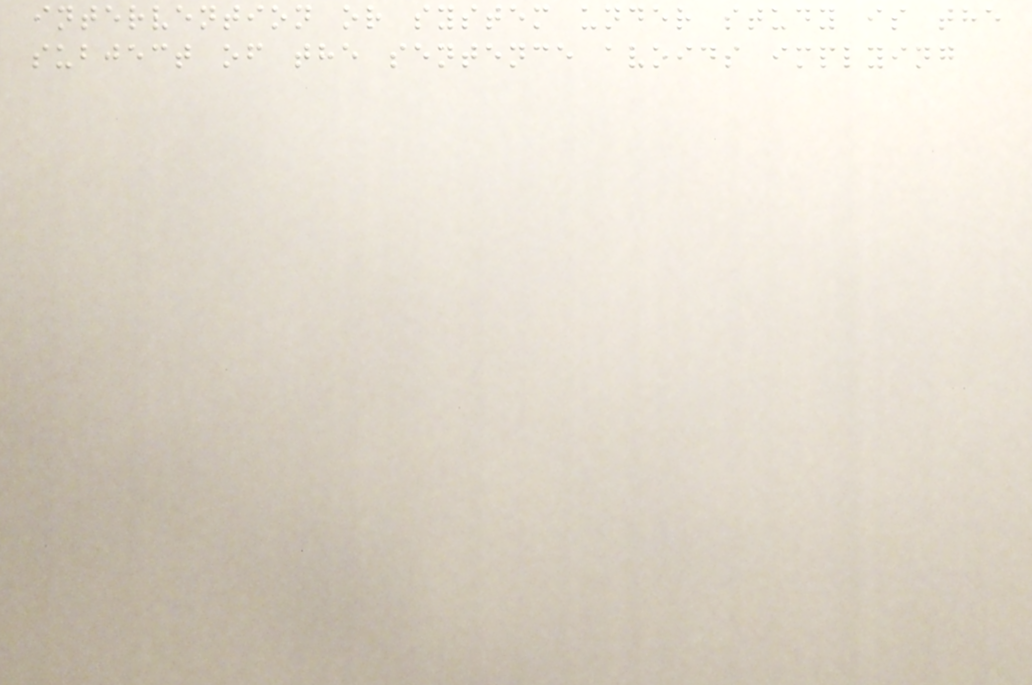intervention or system under study is the
subject of the sentence avoids implying
